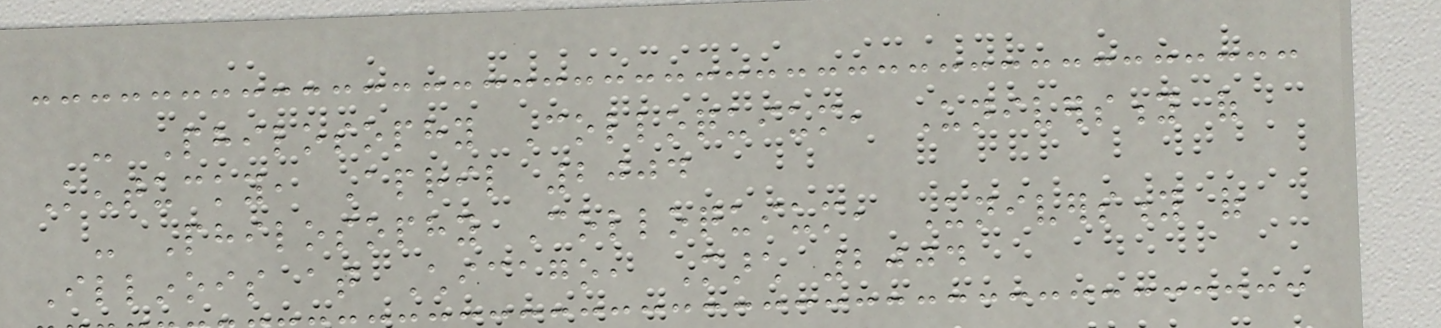- Philosophy Colloquium, University of
Kentucky, April 2004
- Philosophy Colloquium, University of
Illinois at Chicago, March 2004
